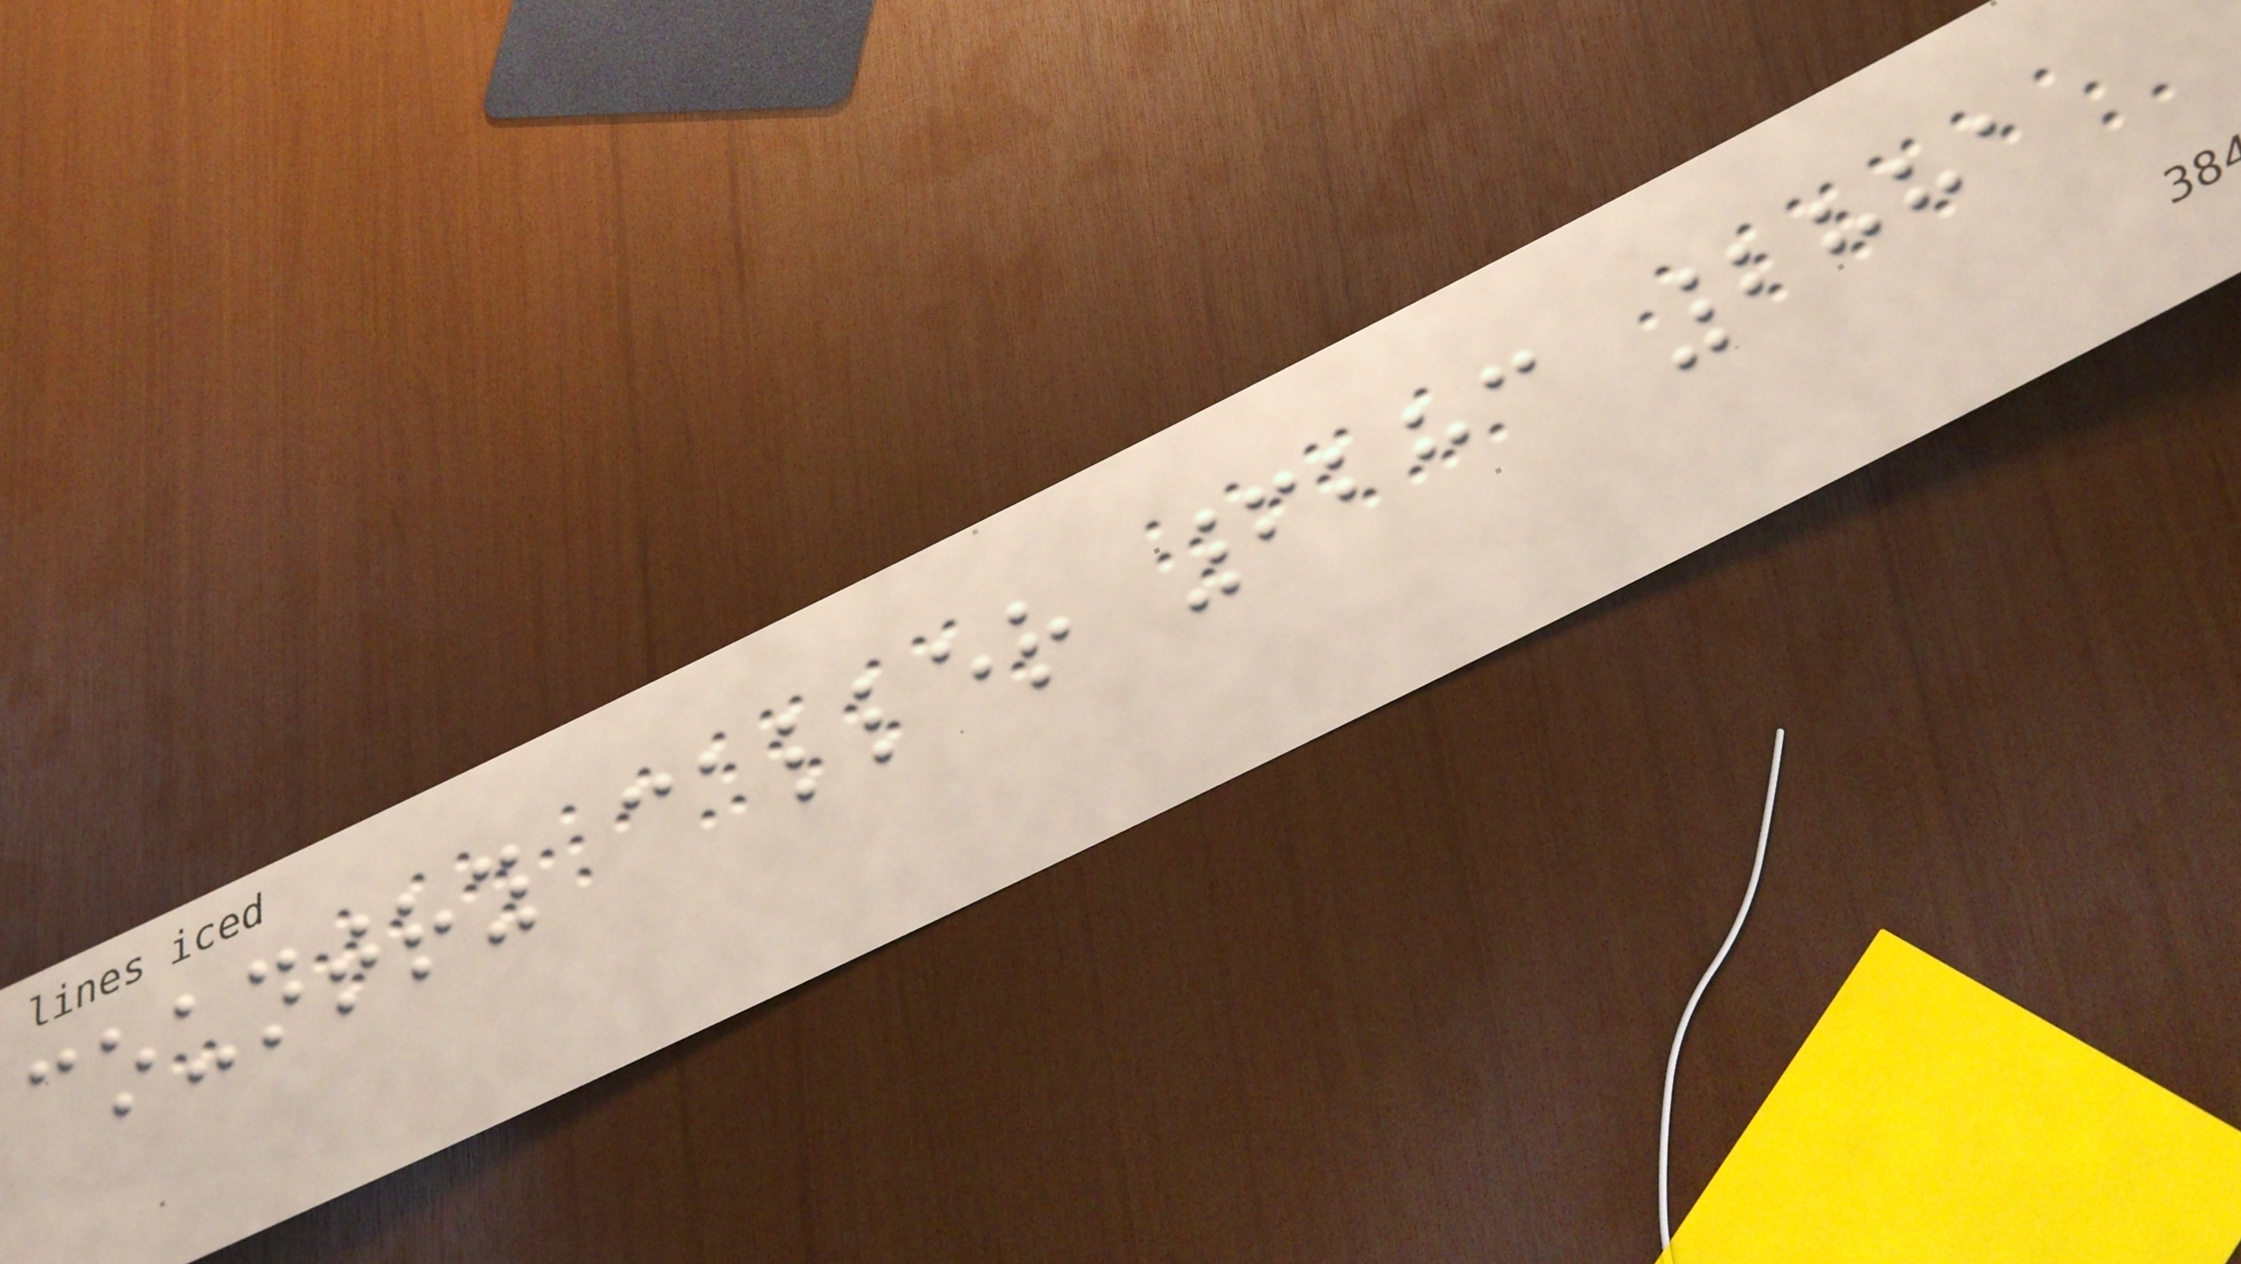country caller 6283 2881
